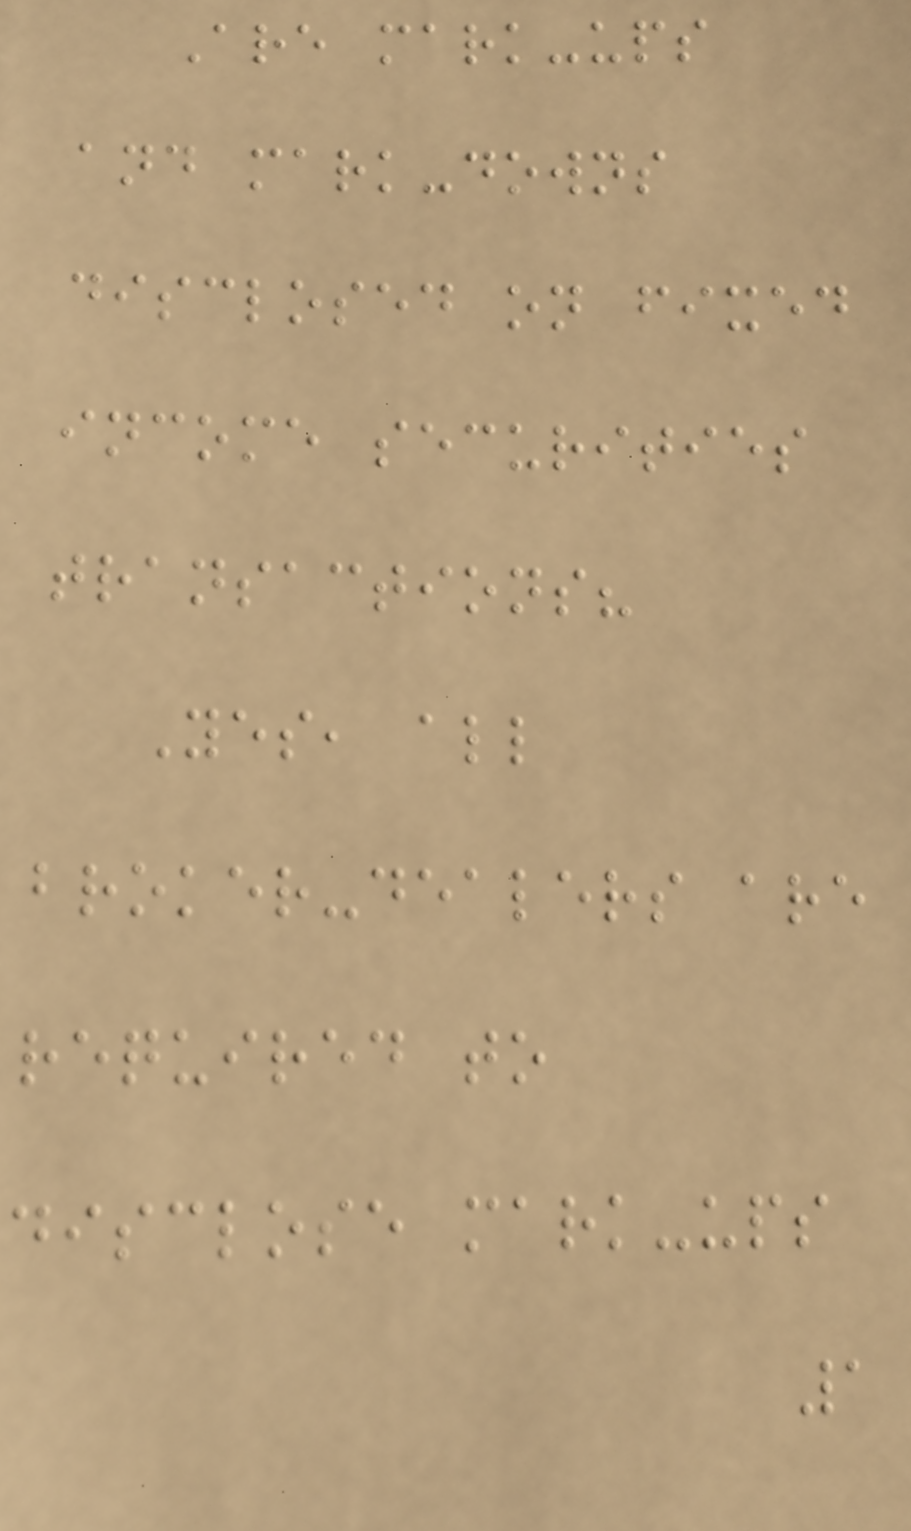Are mark-ups
and mark-downs
disclosed on fixed
income securities
transactions?
Yes, all
broker-dealers are
required to
disclose mark-ups
1
